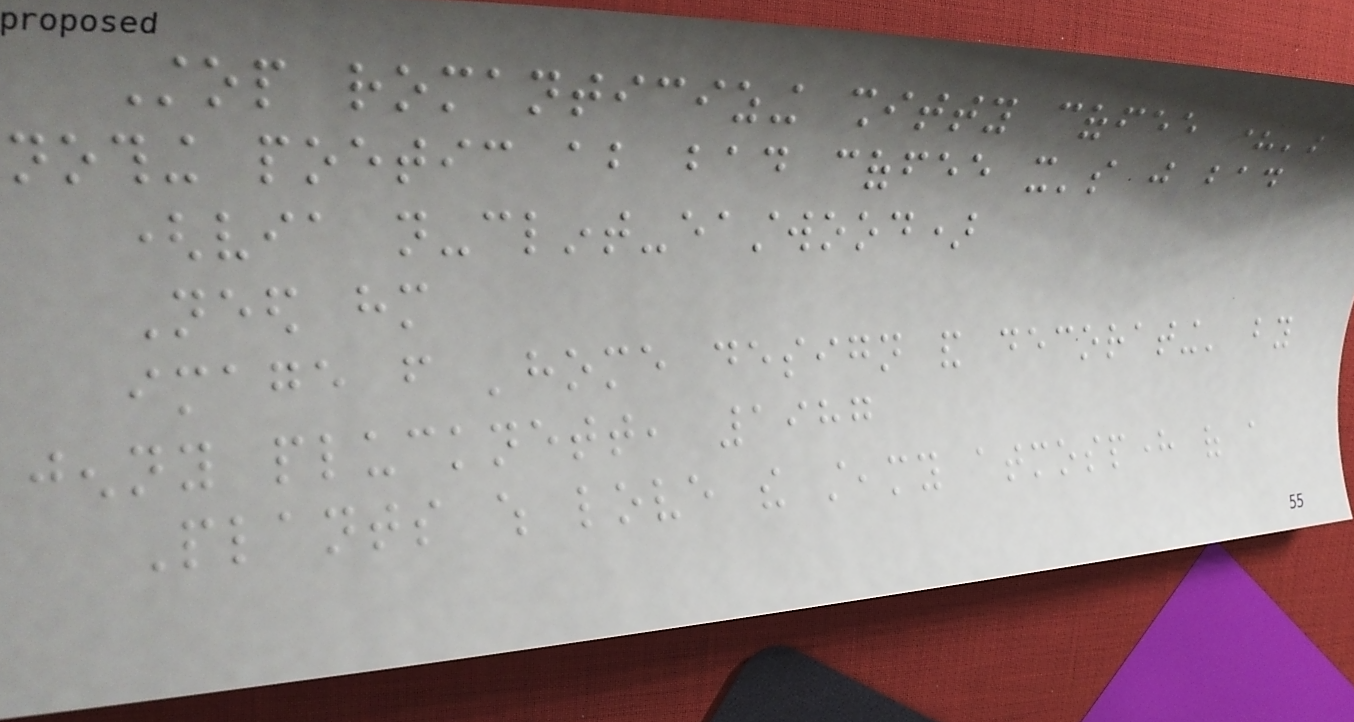Stop romanticizing shitty coffee there's
nothing poetic about bad coffee it's just bad
(via not-clint-eastwood)
Need him
image from 'home design and decorating' by
jenny plucknett, 1987
Plants which love the steamy atmosphere of a
